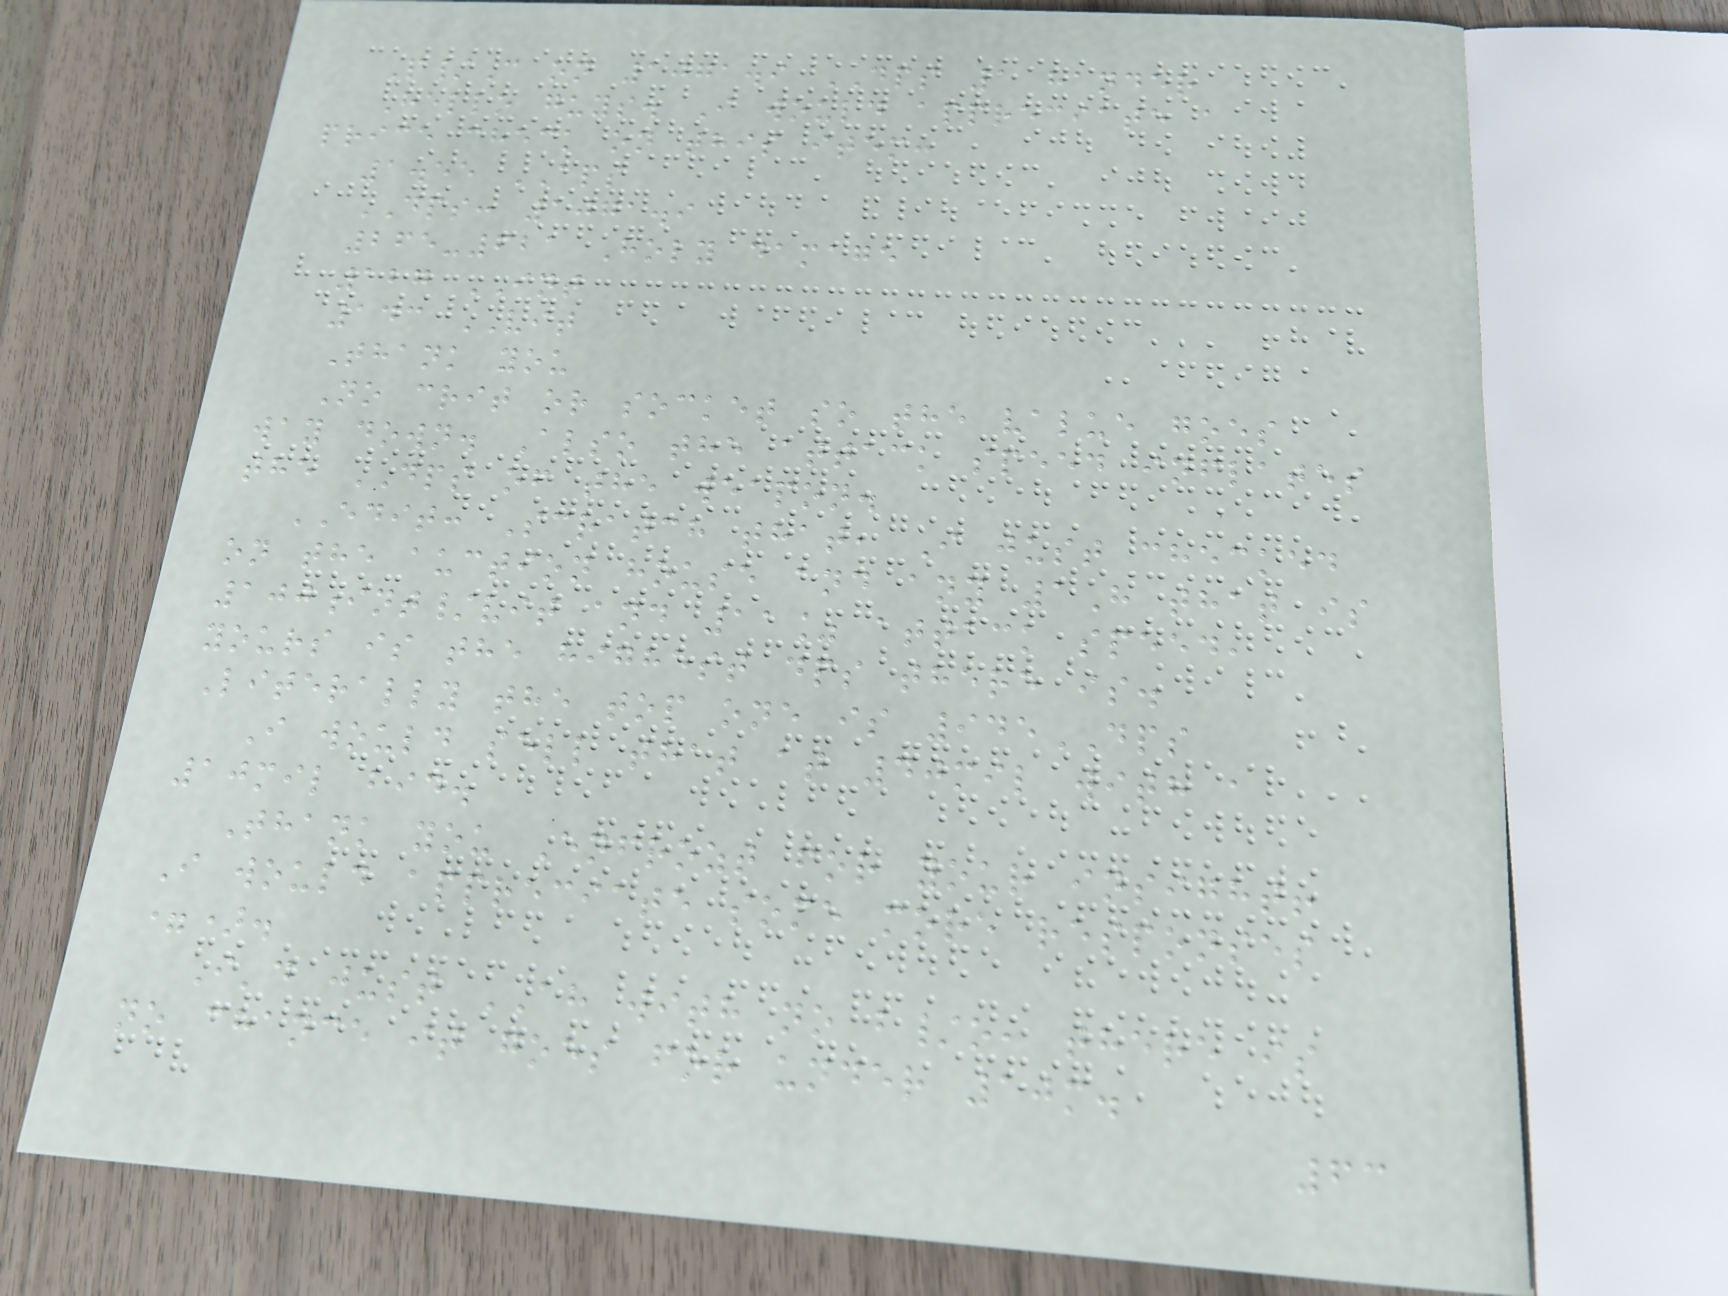P/C on 1071.9 DPS 1 hander
Hello guys. I would appreciate a
price check on this item:
1.55 APS
DPS: 1071.9
265-621 Holy damage
127 INT
143 VIT
Thank you
No crit or socket so the value goes
way down. Also the attack speed inflates
the DPS of the weapon.
EDIT: Scratch that, I just checked
on the auction house and any 1H that is
100int/vit and 11% attack speed,
yours is the highest dps there is.
Literally the top one is 945DPS
I would sell that at 40mil with a
10mil bid.
Thank you Enfrozt for your insight!
I would appreciate some more responses
=).
I'd just AH with no b/o, there is
no chance it goes for under 10m.
63
